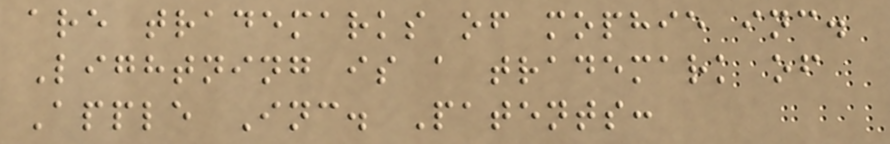are trademarks of mophie inc.
Lightning is a trademark of
Apple Inc. Patents:
